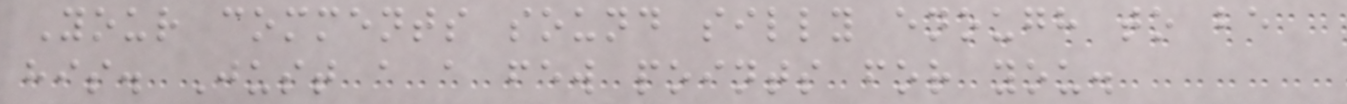Your comments sound silly enough to be
his. Just a a few points for you.
